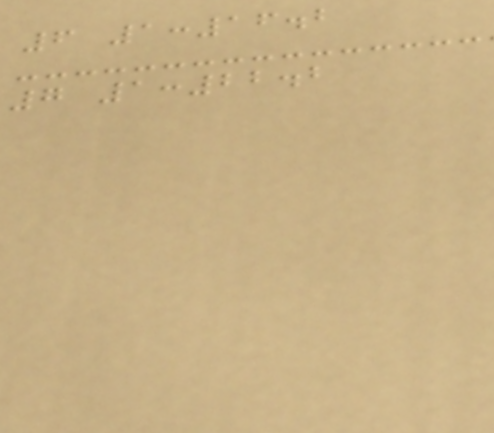6 1:16.2
7 1:22.2
